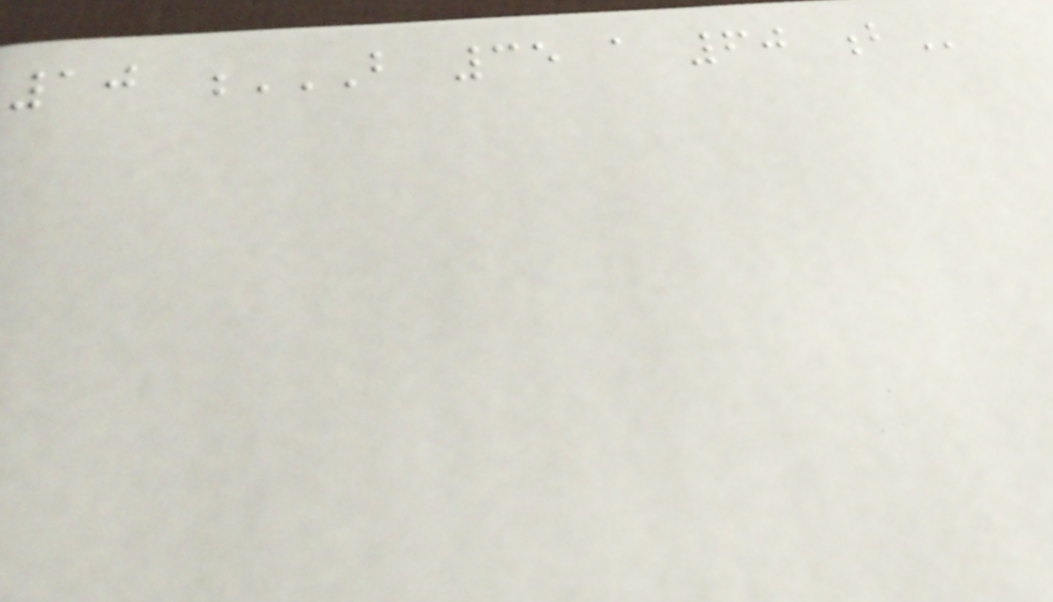10 B 35 A 60 B
